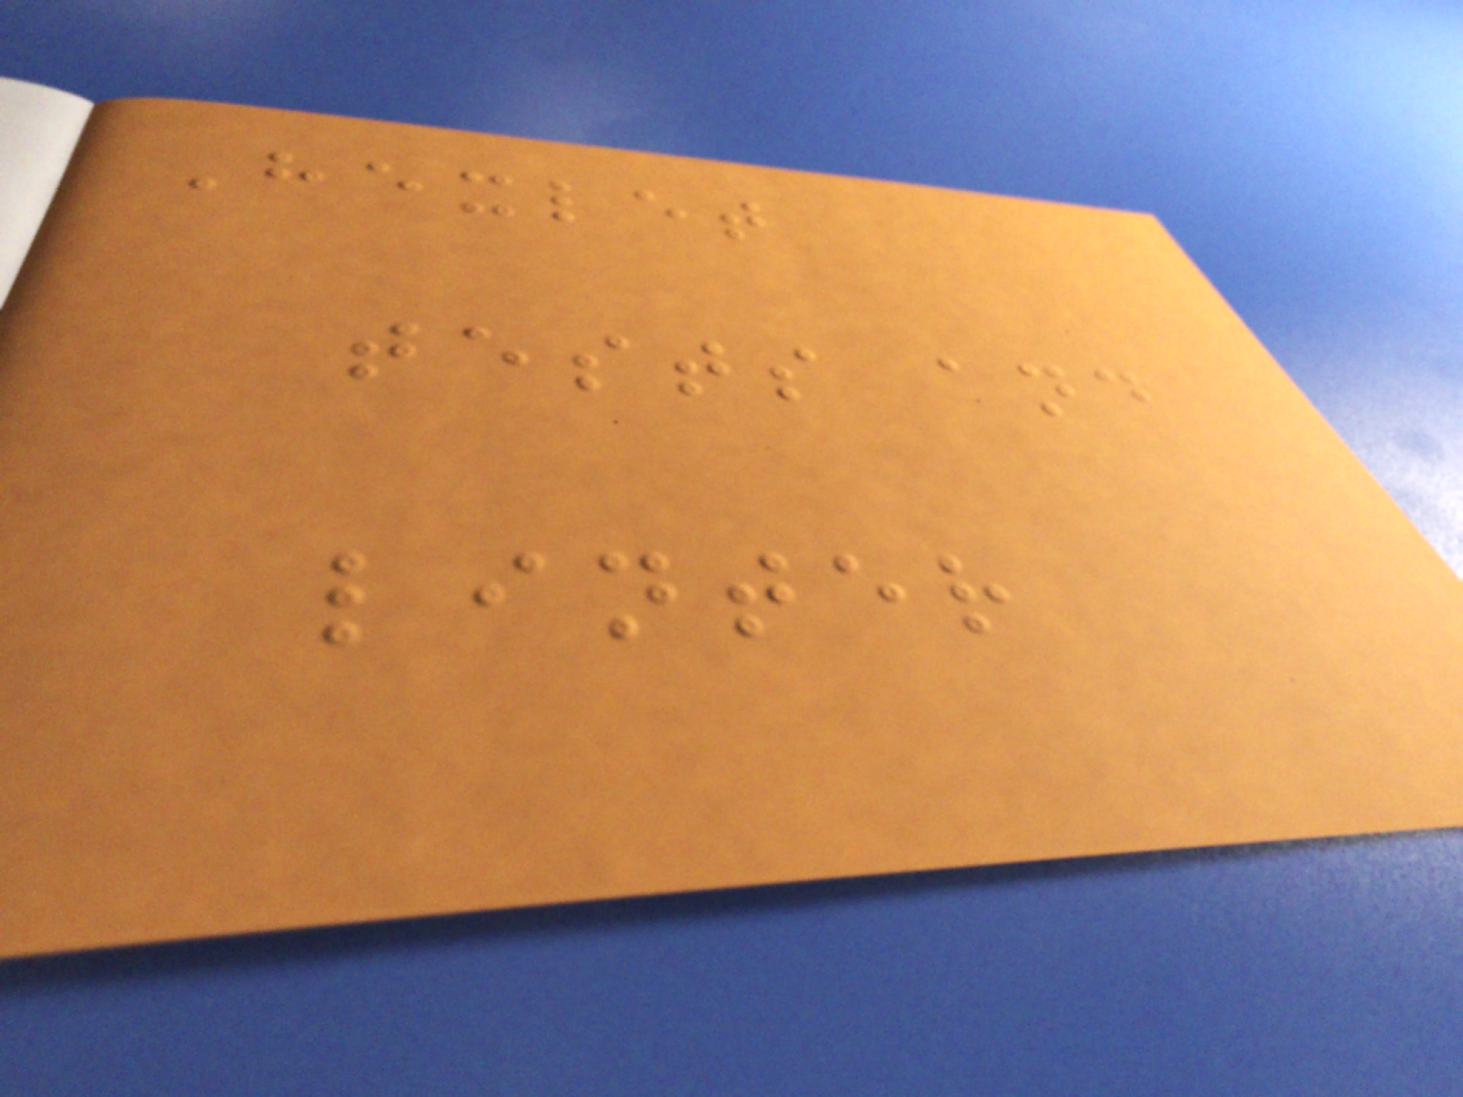Hexlet
tests and
linter
